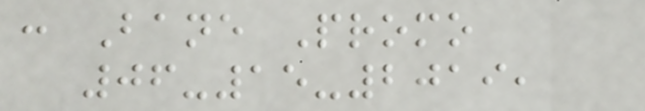: Bane Promo
06-15-2019,
